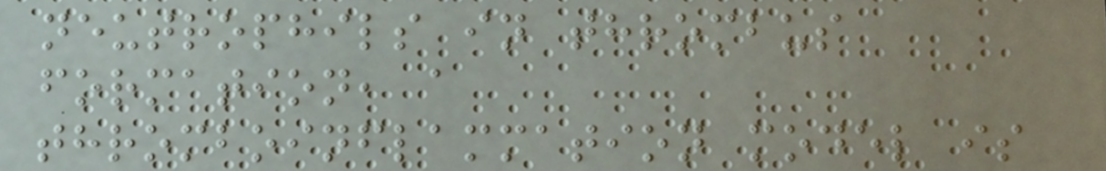neutrophils in thrombus
formation, a
thromboinflammation model is
